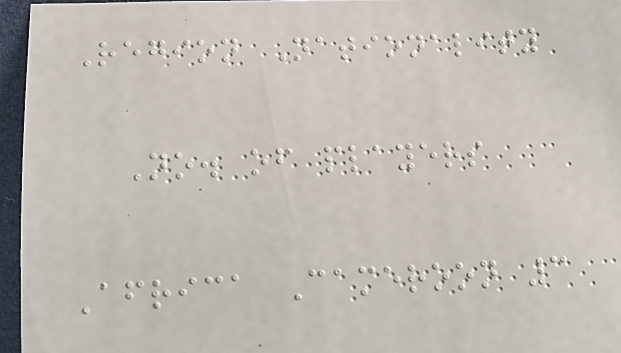Region Nationality
No. of players
Africa Cameroon 3
